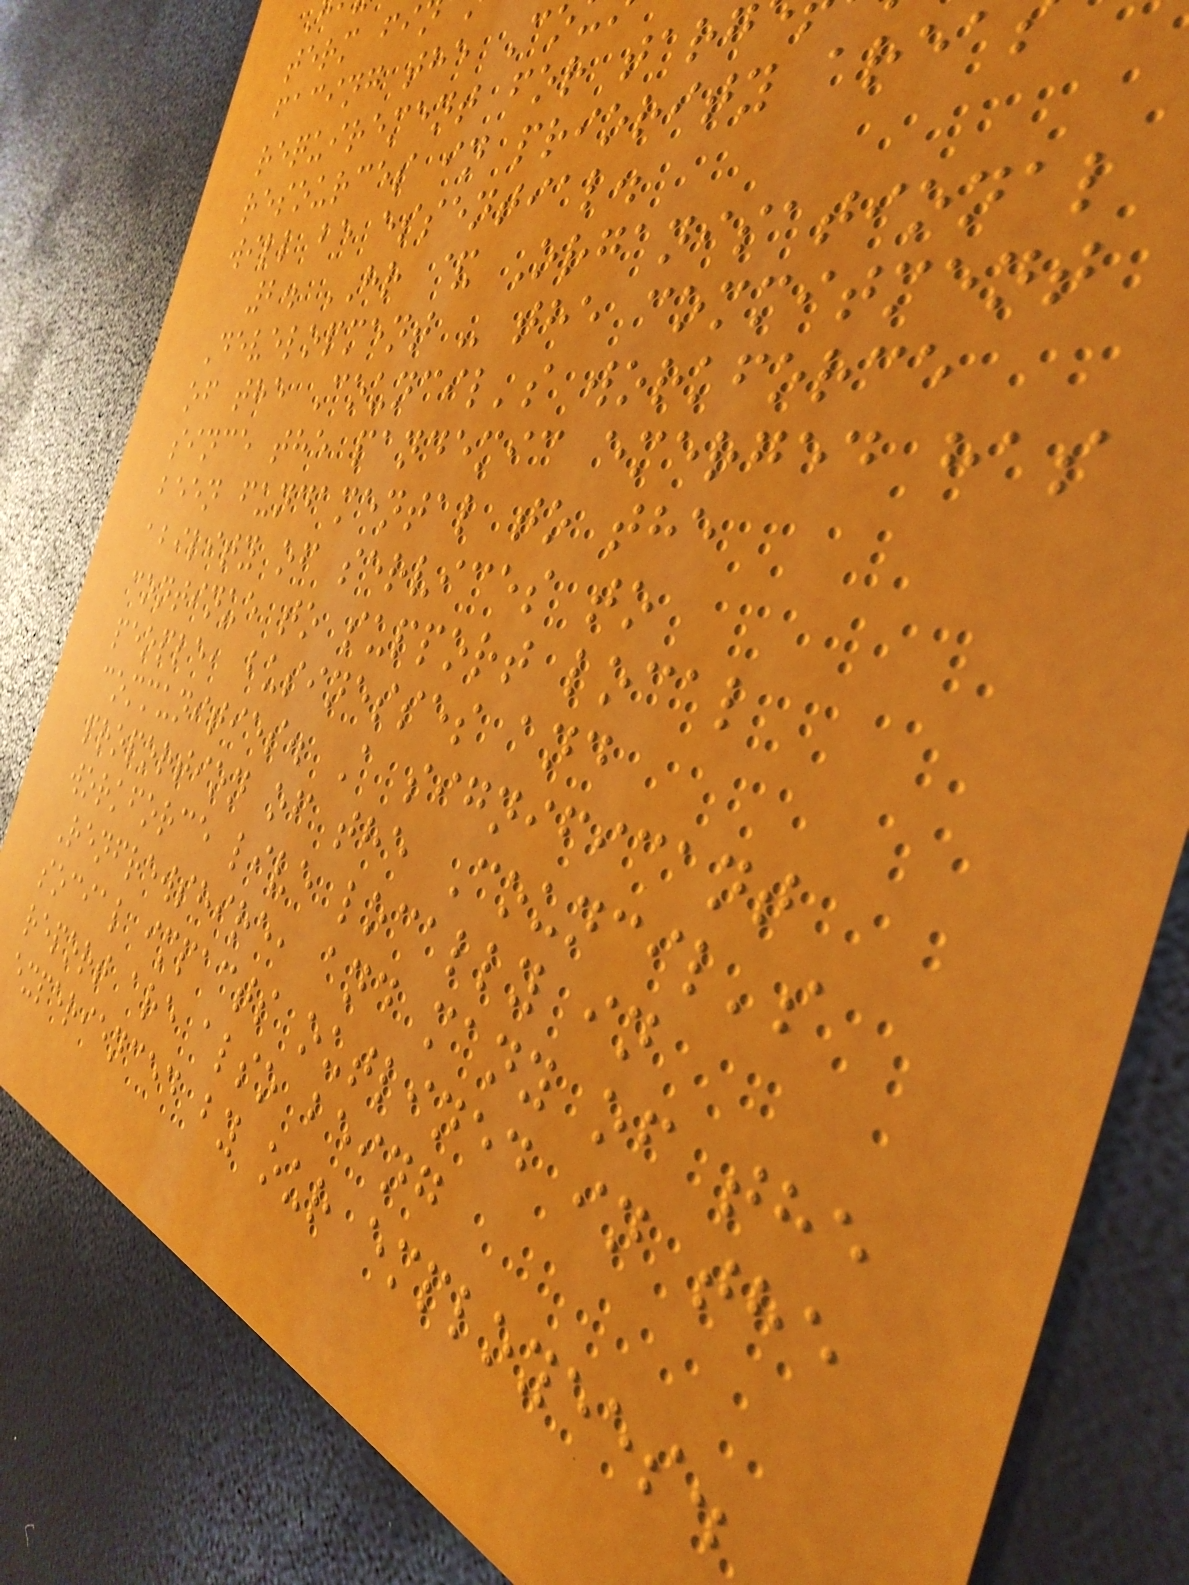term fi
facing the C
requirement for targ
resources in priority area
will be essential.
2. HR & Organisational
Development - the commitment
of the Council's workforce
since the pandemic emerged has
been fundamental to the
ability of services to
continue to support local
people, businesses and
communities. A significant
proportion of the Council's
workforce live locally in
Renfrewshire, and many of the
social impacts outlined in the
report are also being
experienced by our employees.
